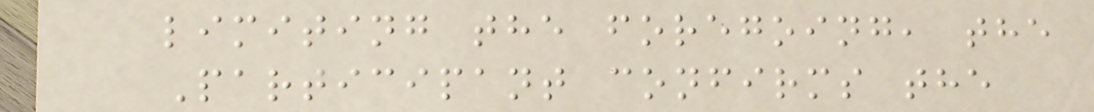limiting the foregoing, the
Participant confirms the
